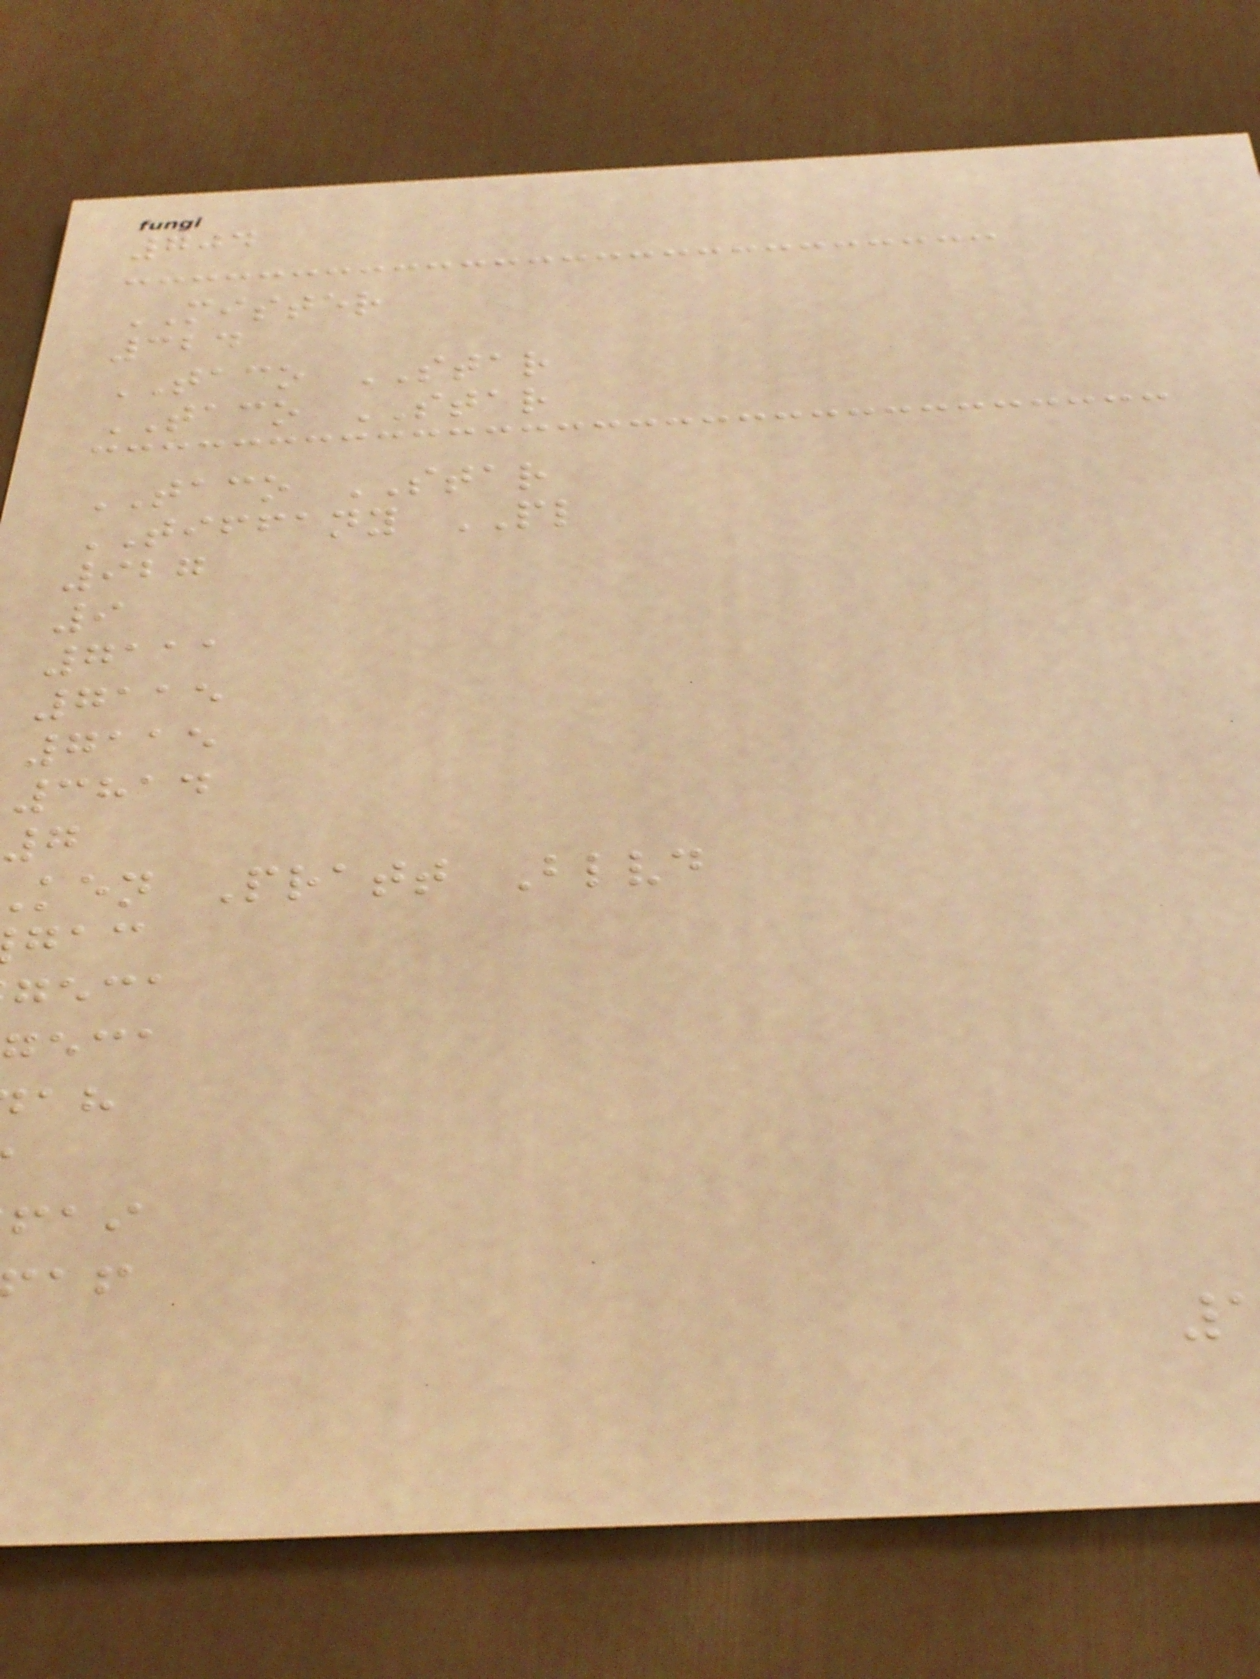704
MISTER
324
TACO STAR
TACO STAR
TACO STAR
TIFFANY PL
927
9
7111
7115
7115
3814
7
ken Pratt Blvd
geca
